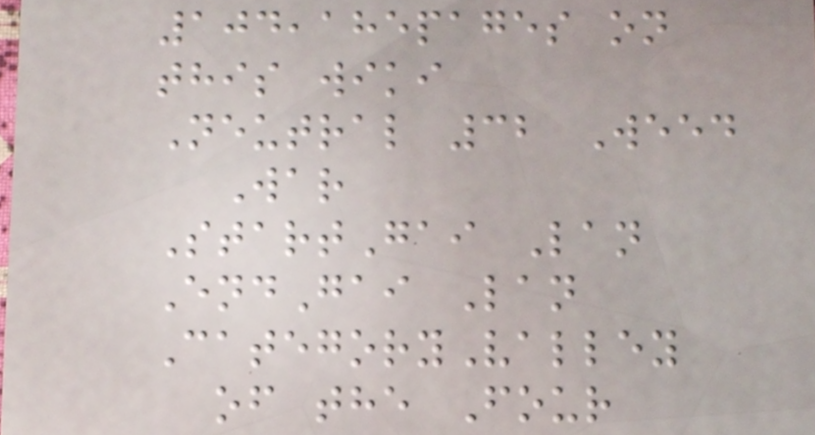104,185pages on
this wiki
Neutral 32 Weed
War
StartGai Lan
EndGai Lan
CategoryValley
of the Four
